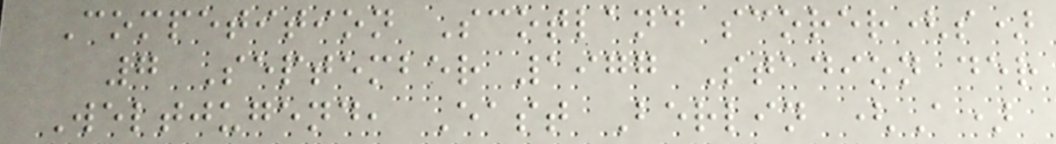Competition Scotland scorer(s)
7 September 1977 Stadion der
Weltjugend, East Berlin (A)
